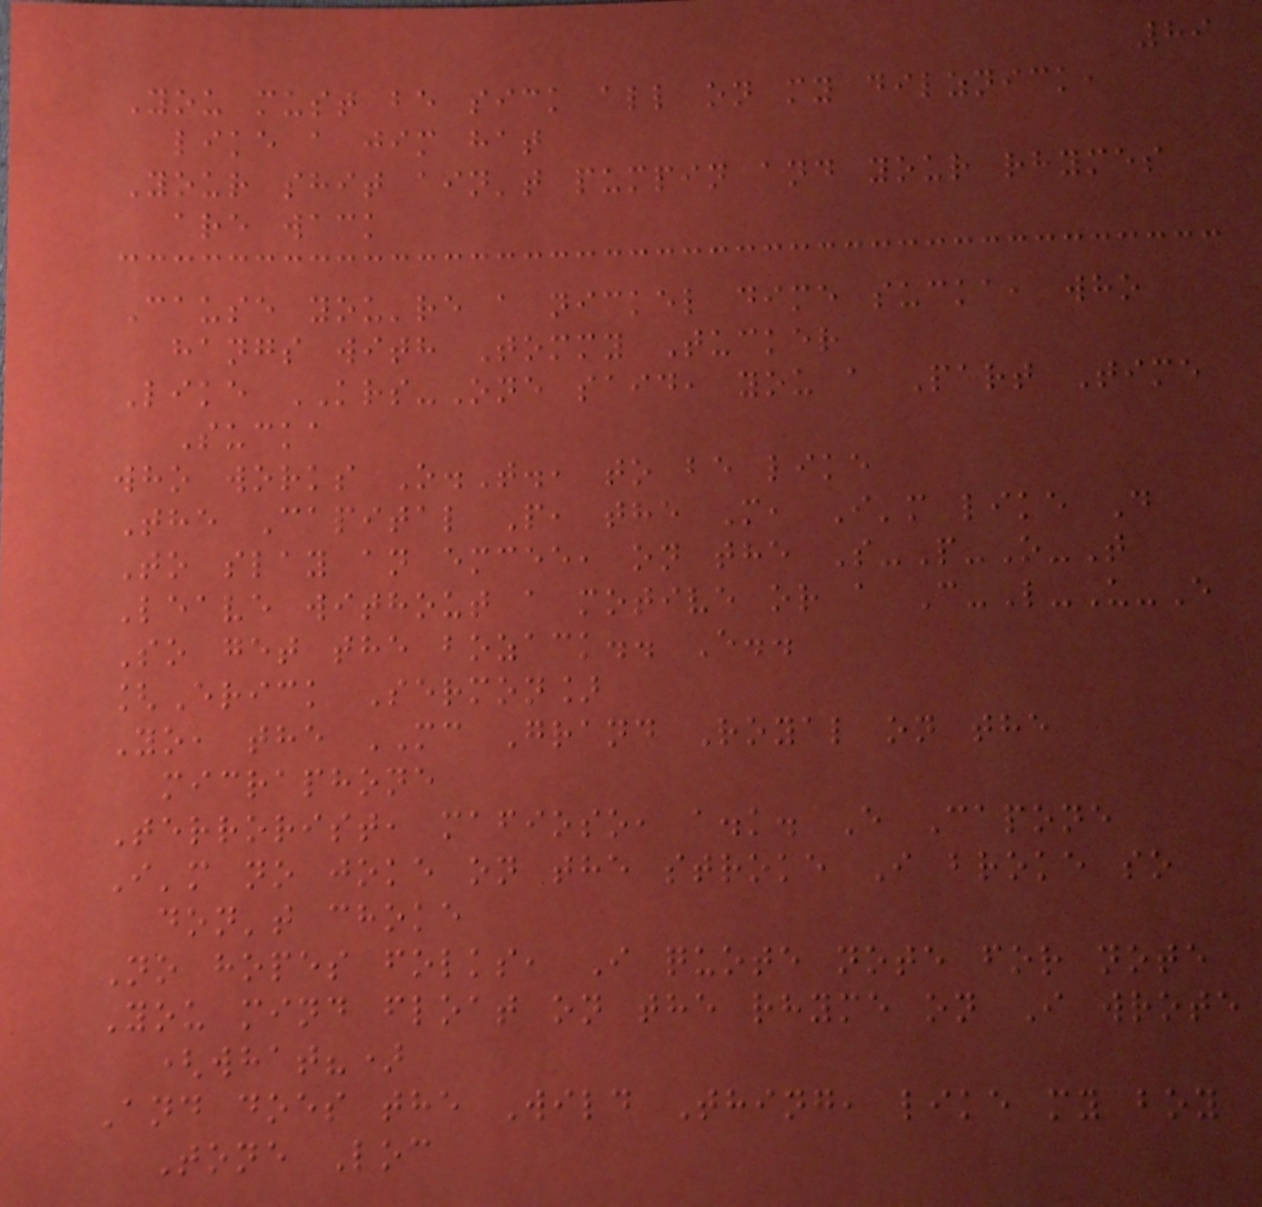89
You must be sick all on my dilznick,
like a jim hat
Your shit ain't pumpin and your rhymes
are wack
Cause you're a nickel dime sucka, who
hangs with Tommy Tucker
Like KRS-One said, you a Part Time
Sucka
who works O.T., to be like
The Capital P, the M, I'm like D
To slay an emcee, on the S-P-O-T
Leave without a motive or a C-L-U-E
So get the bozack.. E..
[Erick Sermon]
Yo, the MC Grand Royal on the
micraphone
Terrorist, mafioso, a.k. E Capone
I'm no joke on the stroke I broke so
don't choke
No hopes folks, I quote note for note
You mind float on the rhyme on I wrote
(what?)
And does the Wild Thing, like my boy
Tone Loc
